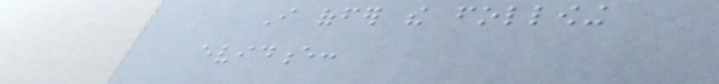I offer the following
evidence:
